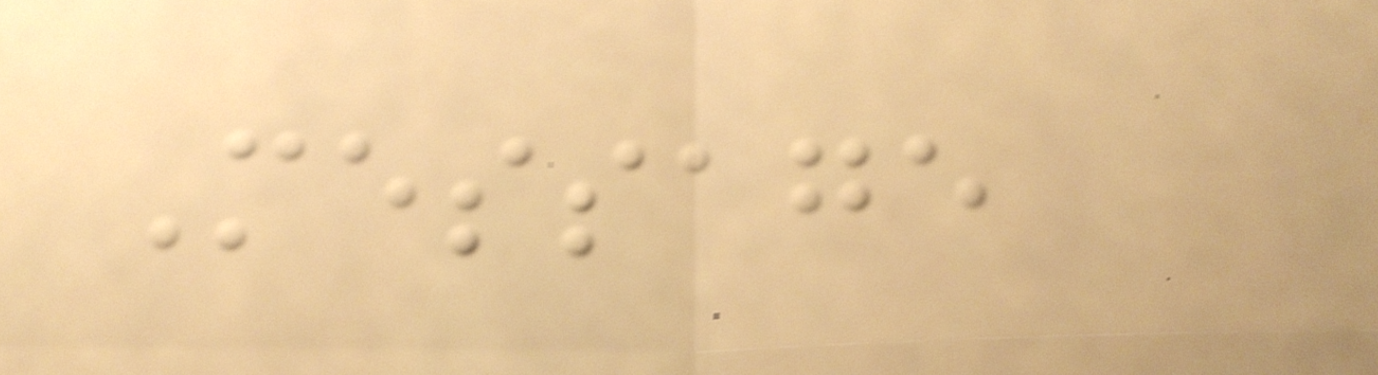Message
